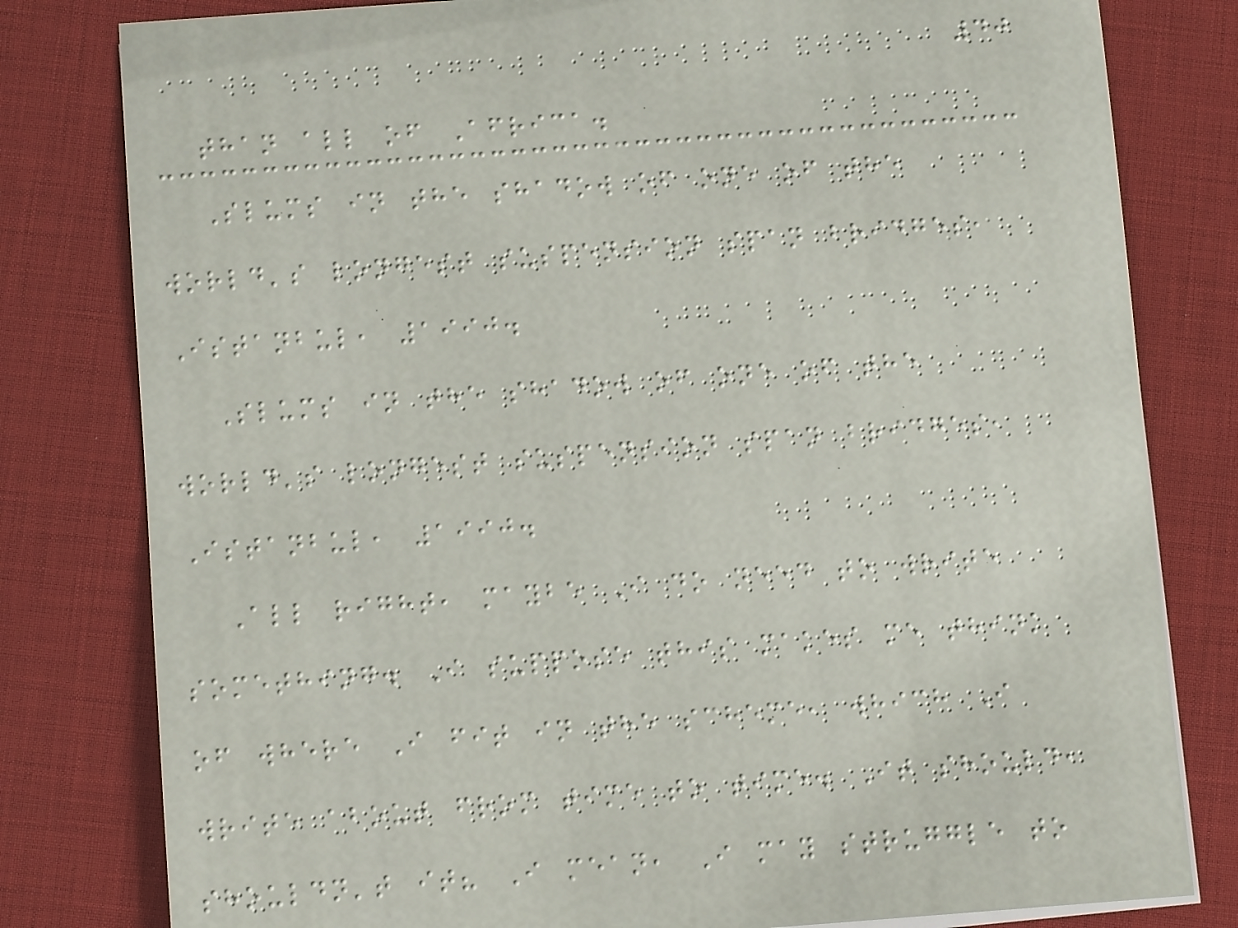40
than all of Africa.
Slums in the shadow of one of the
world's longest suspension span bridges,
Istanbul, 1990.
Slums in the shadow of one of the
world's longest suspension span bridges,
Istanbul, 1990.
All right, maybe I do need to write
something. I suppose this makes me think
of where I fit in the scheme, which I
write about from time to time. It should,
shouldn't it? I mean, I may struggle to
